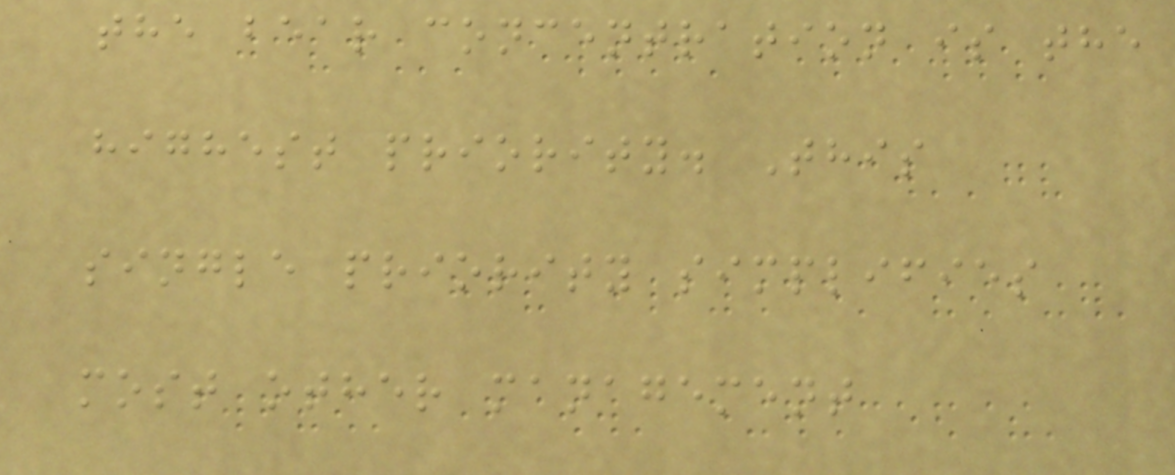the bear concentration is the
highest priority. This
single priority simplifies
most other management
